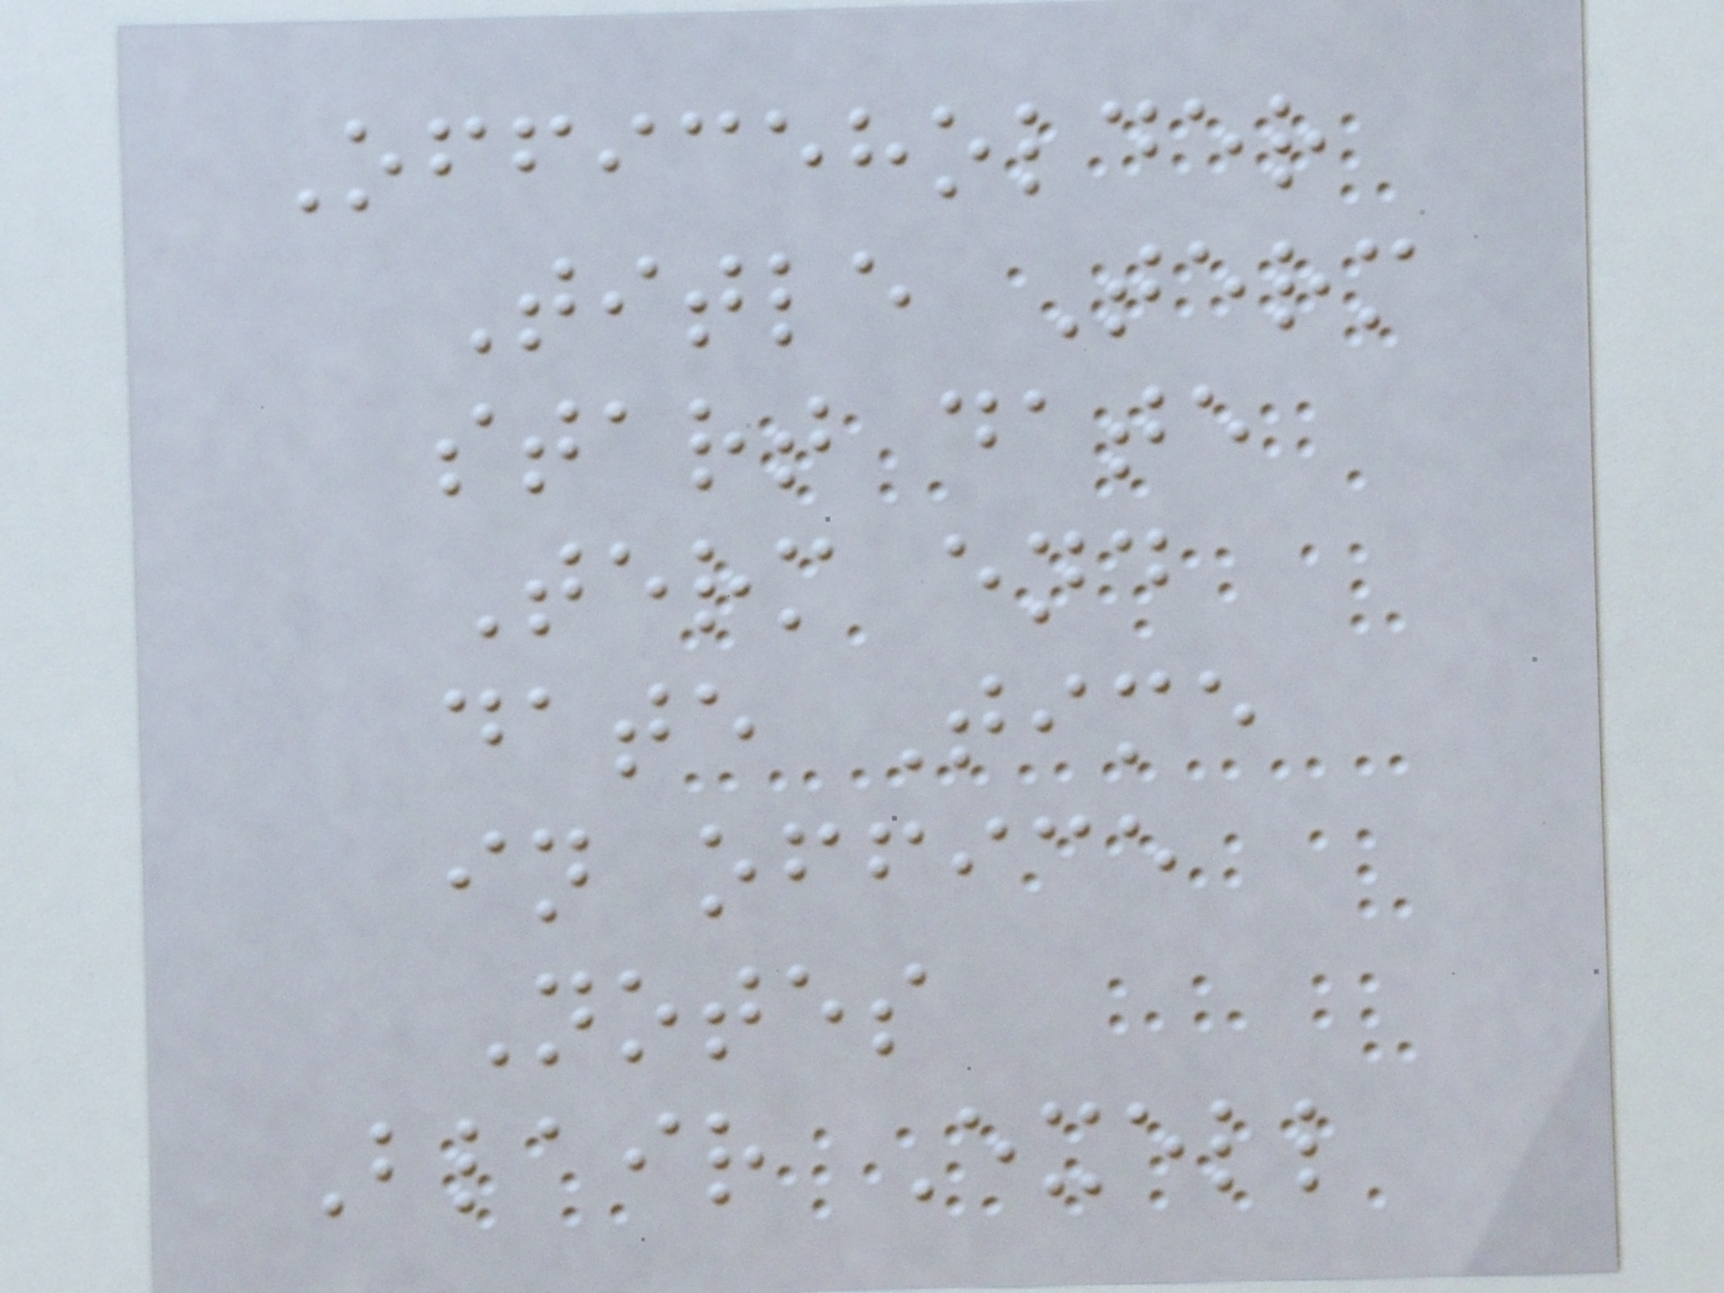Officeholder
Title Term
start date
Term end
date Time
in office
Notes
Blair Exell
